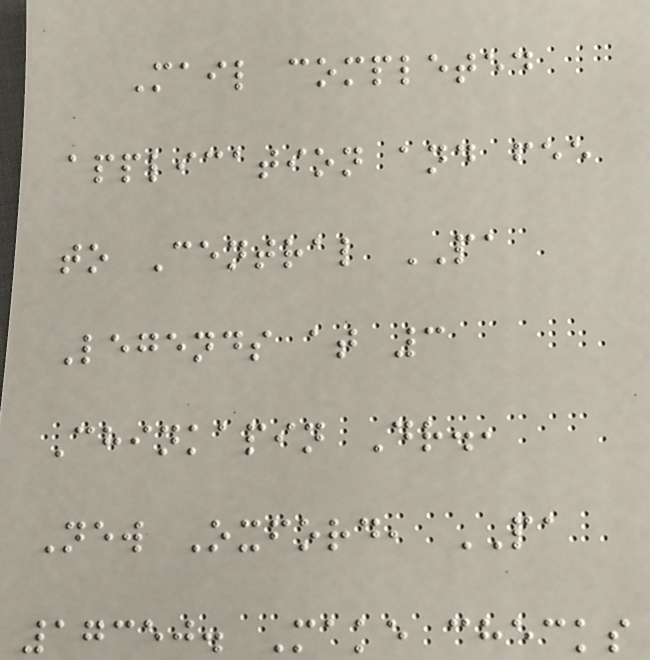Mail completed
application and fee
to Central PA
Legends at 3
Chinkapin Dr.,
New Oxford, PA
17350. Make checks
